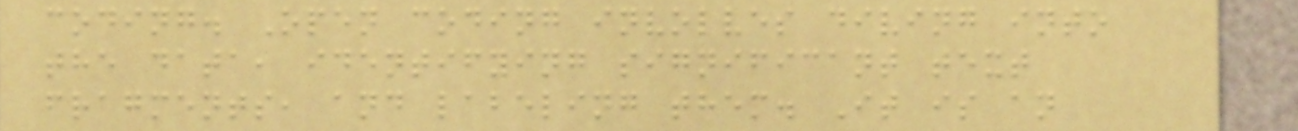coding. Open coding involves diving into
the data, identifying significant text
fragments, and labeling them. It is an
